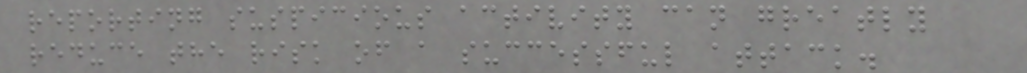reporting suspicious activity can greatly
reduce the risk of a successful attack.
